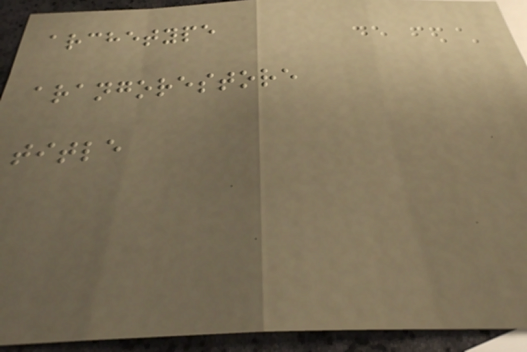archetype
arangorestore
title
